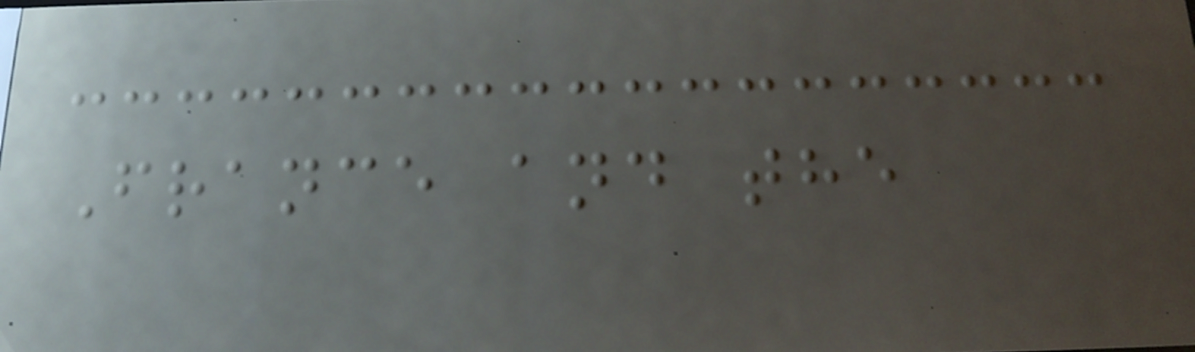France and the
